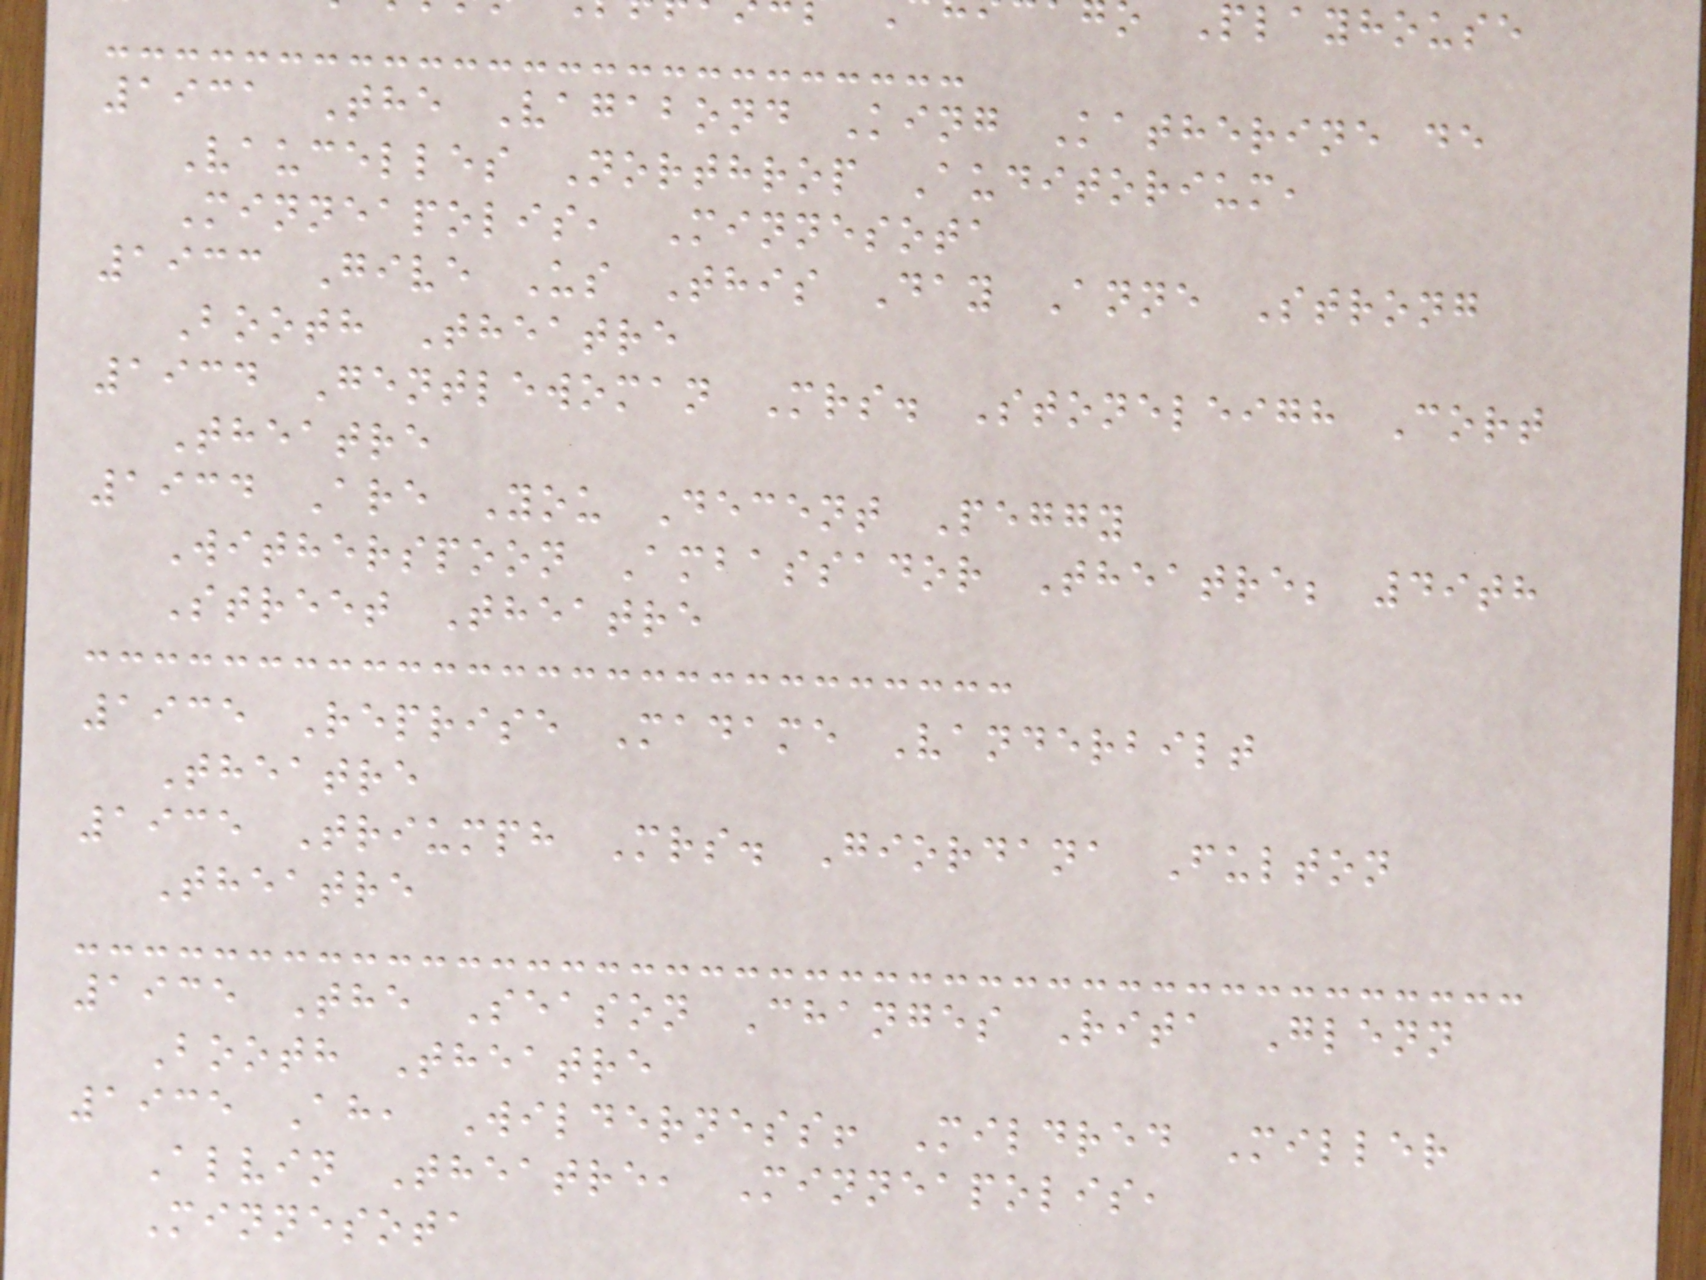1931 The Vagabond King Katherine de
Vaucelles Northrop Auditorium,
Minneapolis, Minnesota
1933 Give Us This Day Anne Strong
Booth Theatre
1934 Gentlewoman Mrs. Stoneleigh Cort
Theatre
1934 Are You Decent Peggy
Witherspoon Ambassador Theatre; 49th
Street Theatre
1935 Reprise Madame Vanderbilt
Theatre
1935 Triumph Mrs. Giordana Fulton
Theatre
1935 The Season Changes Rita Glenn
Booth Theatre
1935 Ah, Wilderness! Mildred Miller
Alvin Theatre, Minneapolis,
Minnesota
